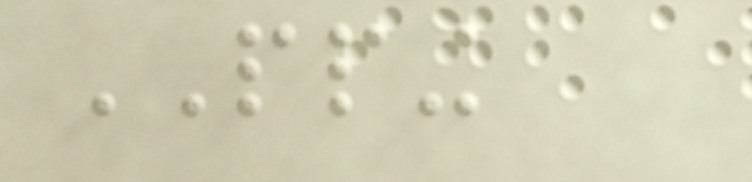PPING
